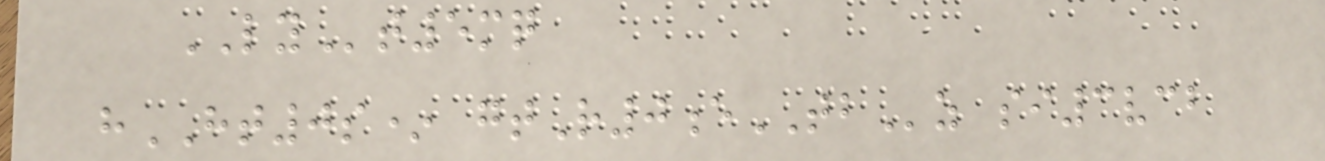LYt5mq
hHT0s* gtR0eTBz si3vcb
